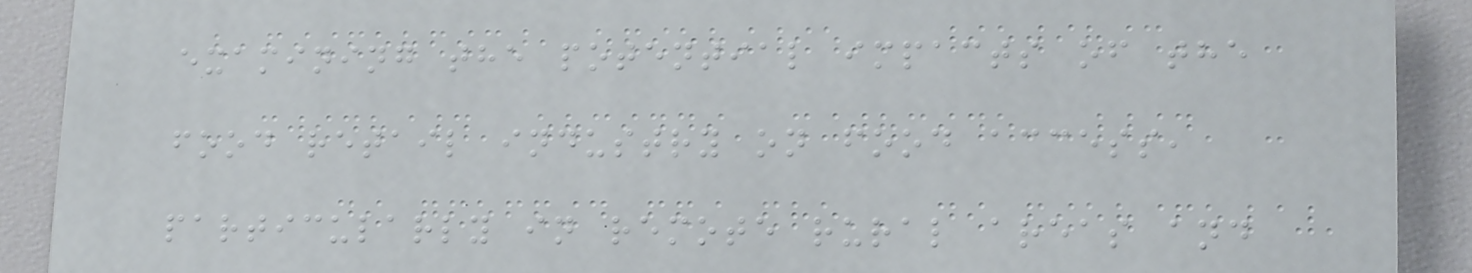examining the potential impacts of the
food retail industry on food access,
particularly in remote rural areas and
